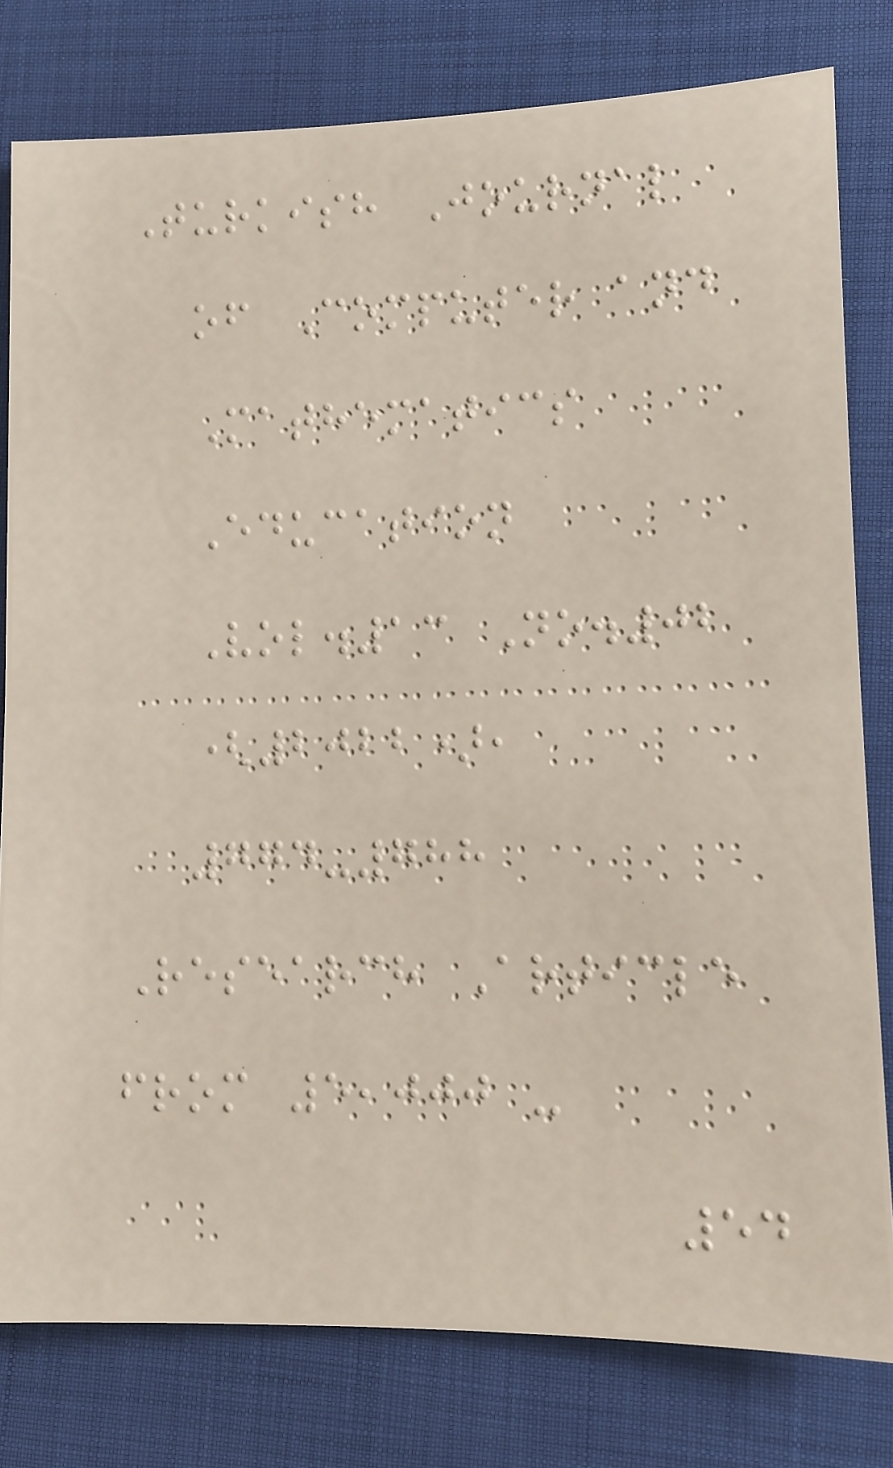Turkish Journal
of Computer and
Mathematics
Education
Vol.13 No.02
(2022),
774-788
Research Article
from 5,000 -
54
